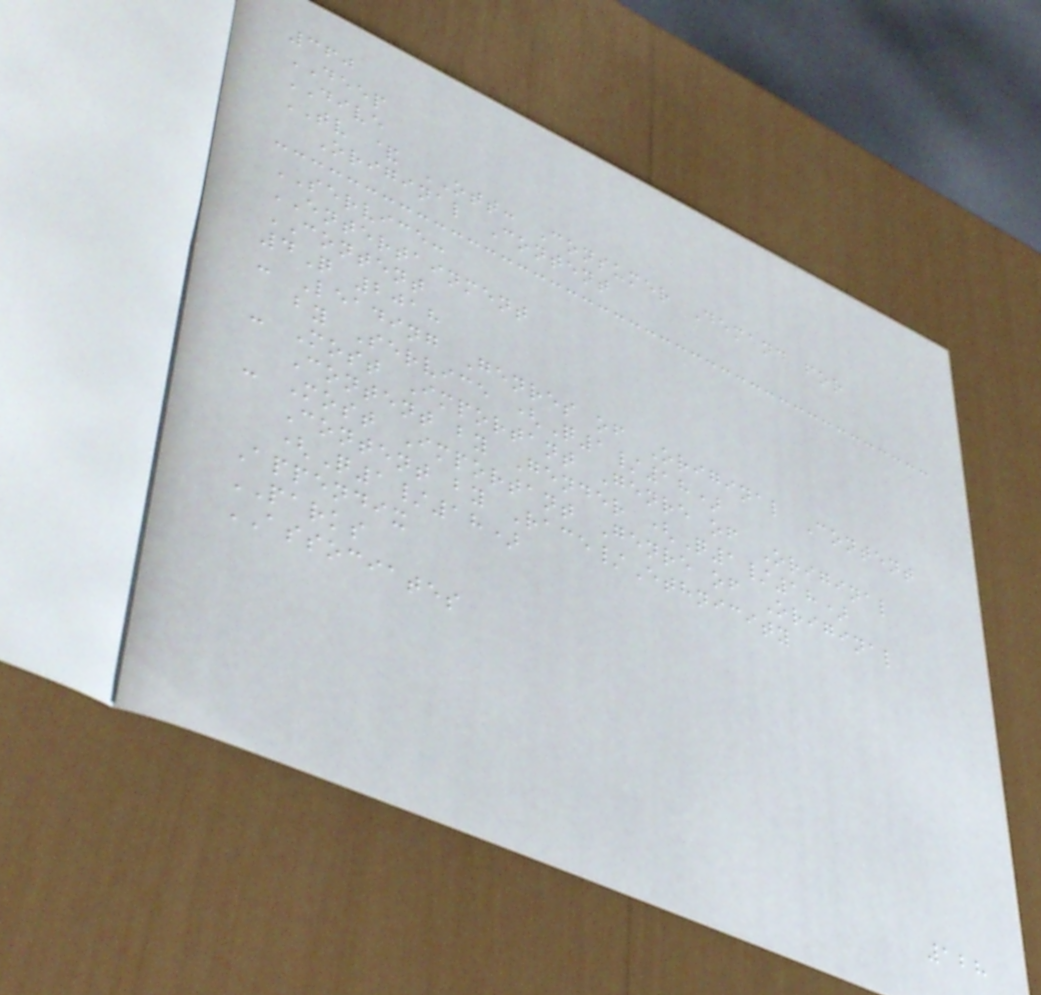360
DEEP
DIVE
TV & OTT: Consumer Demand for
Original Content
SERVICE:
ENTERTAINMENT
CONTENT
4Q 2018
- Leading Genres of Original Content
by Service (Q1/18)
- Most Important Genre of Original
Content by Gender (Q1/18)
- Most Important Genre of Original
Content by Race/Ethnicity
(Q1/18)
Appendix
PARKS
ASSOCIATES
128
